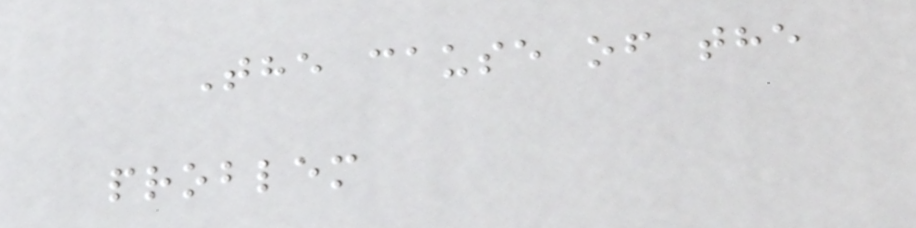The cause of the
problem
